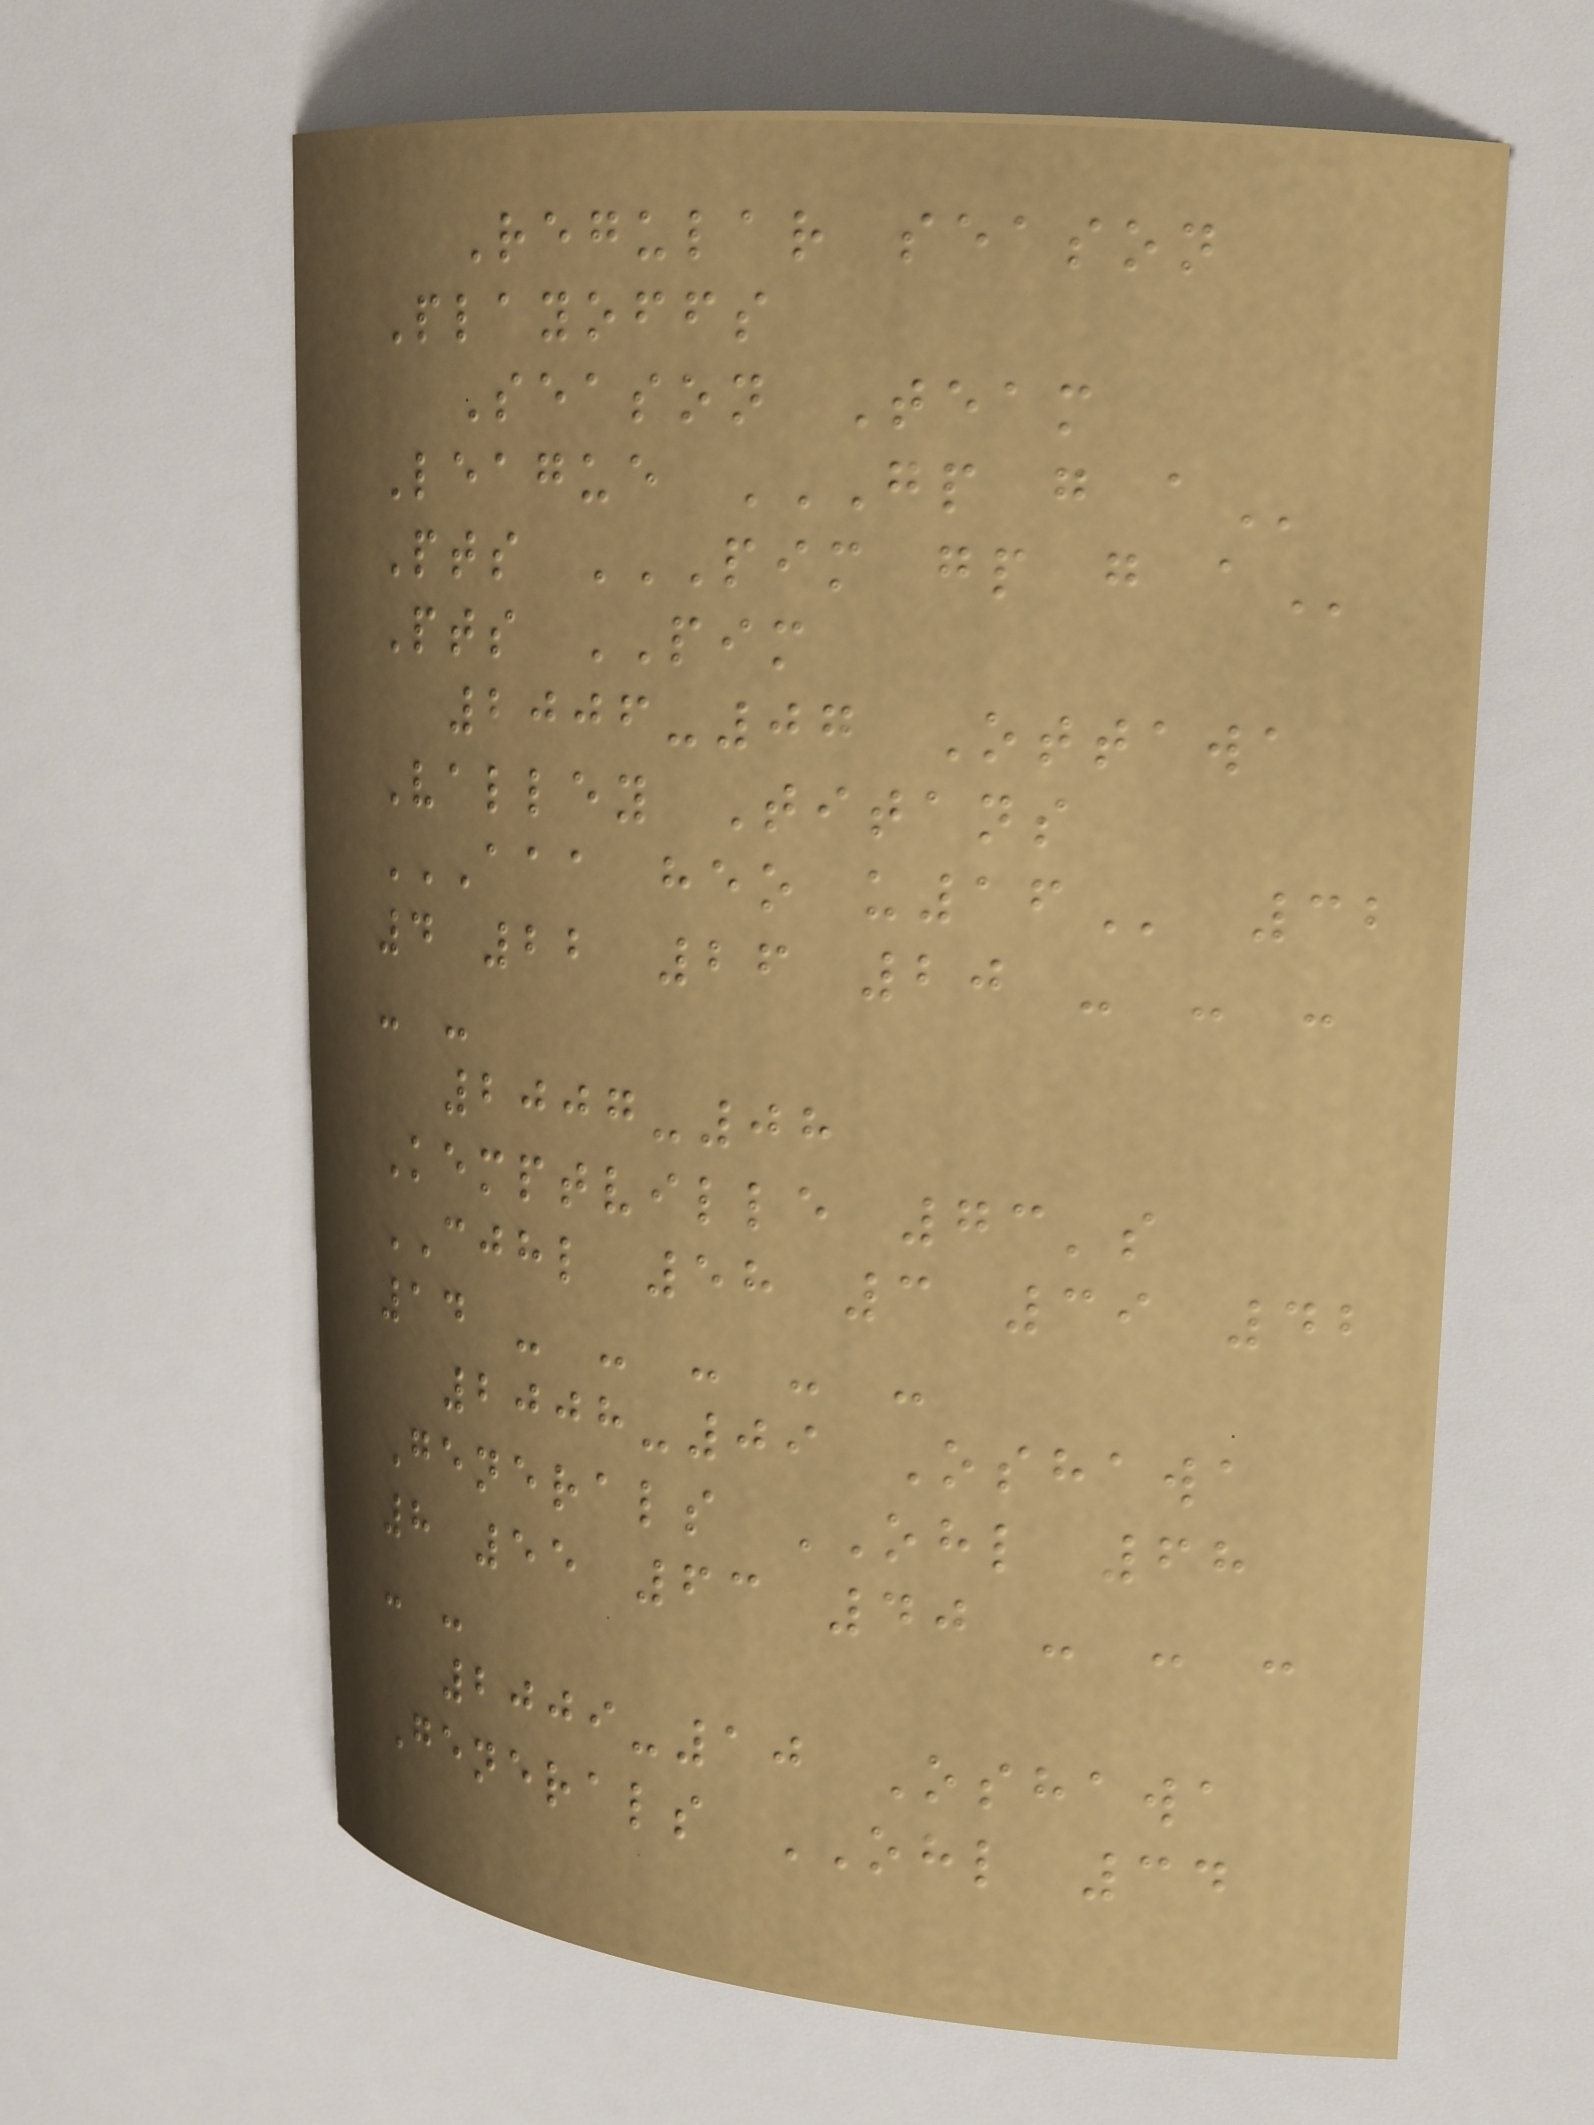Regular season
Playoffs
Season Team
League GP G A
Pts PIM GP G A
Pts PIM
2006-07 Ottawa
Valley Titans
AAA HEO U16 32
4 22 26 20 - - -
- -
2007-08
Kemptville 73's
CJHL 58 3 39 42
14 - - - - -
2008-09 Oshawa
Generals OHL 68
8 55 63 40 - - -
- -
2009-10 Oshawa
Generals OHL 34
